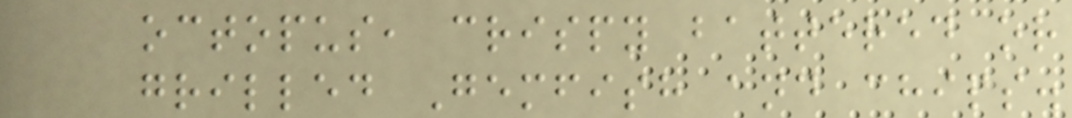octopus, crispy battered or
grilled Gemfish and chips.
